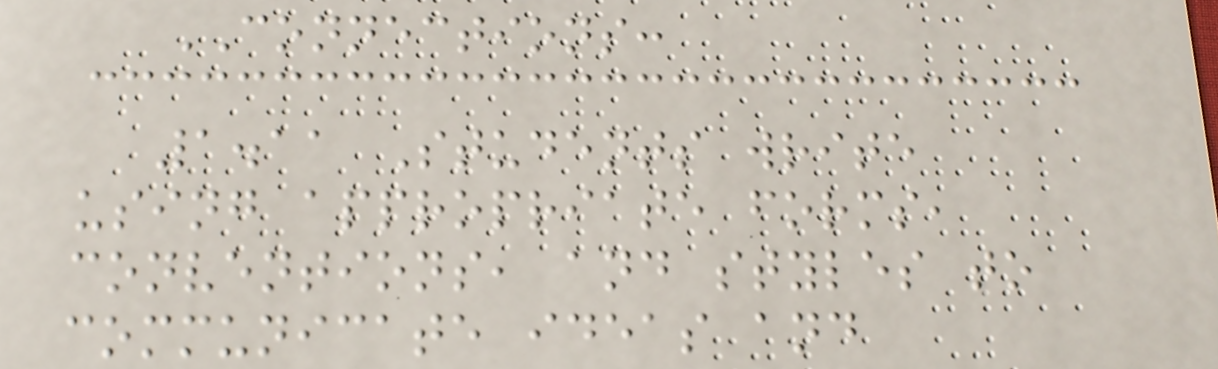CONNECTIONS:
1.11 Students write
using appropriate forms,
conventions, and styles to
communicate ideas and
